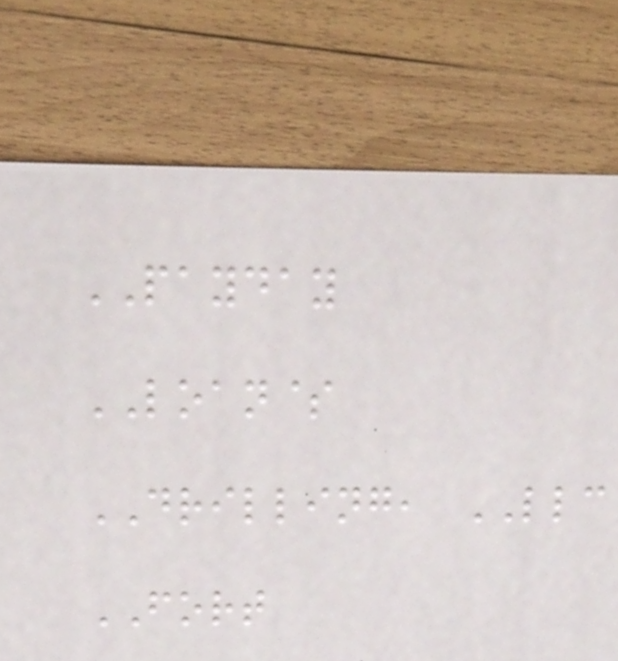PAYDAY
LOAN$
DRILLING, LLC
FORT
